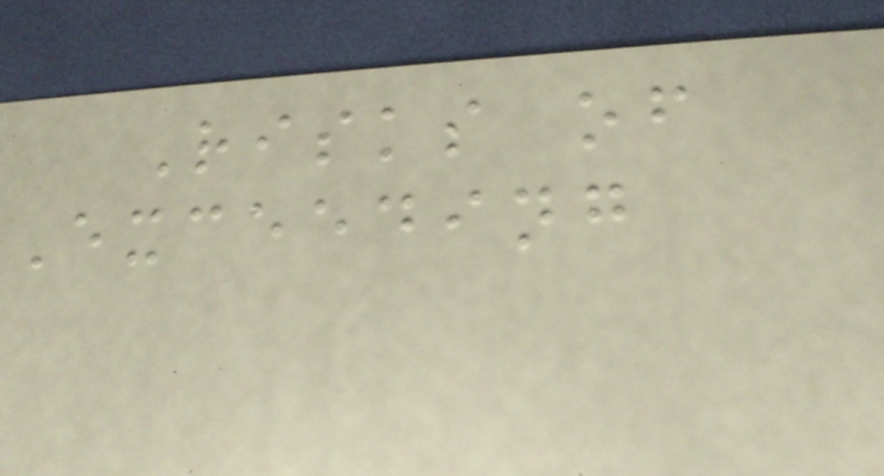Risks of
Exceeding
